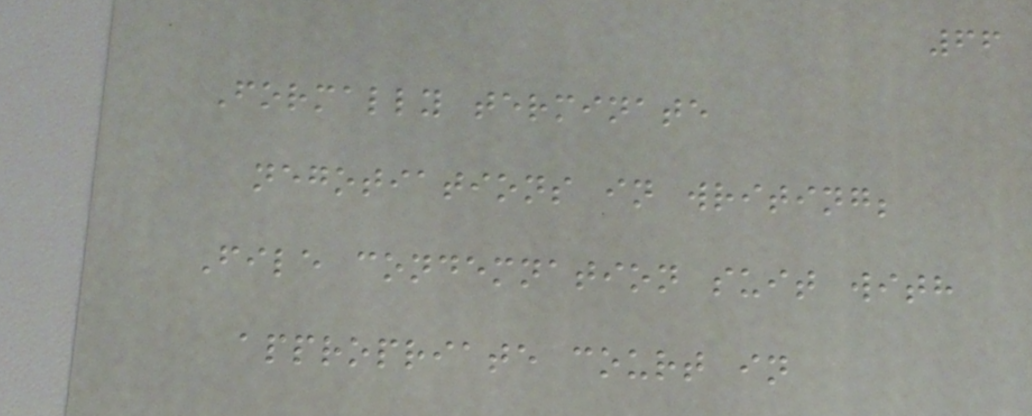66
Formally terminate
negotiations in writing;
File condemnation suit with
appropriate court in
